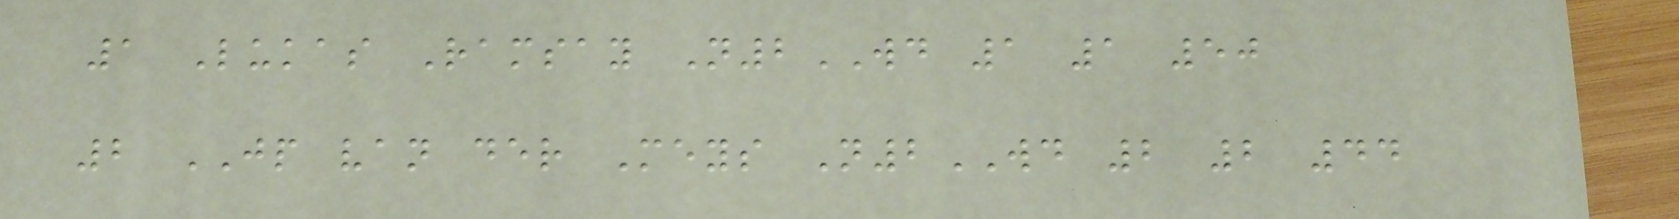1 Lukas Ramsay N2WD 1 1 50
2 JP van der Meys N2WD 2 2 44
